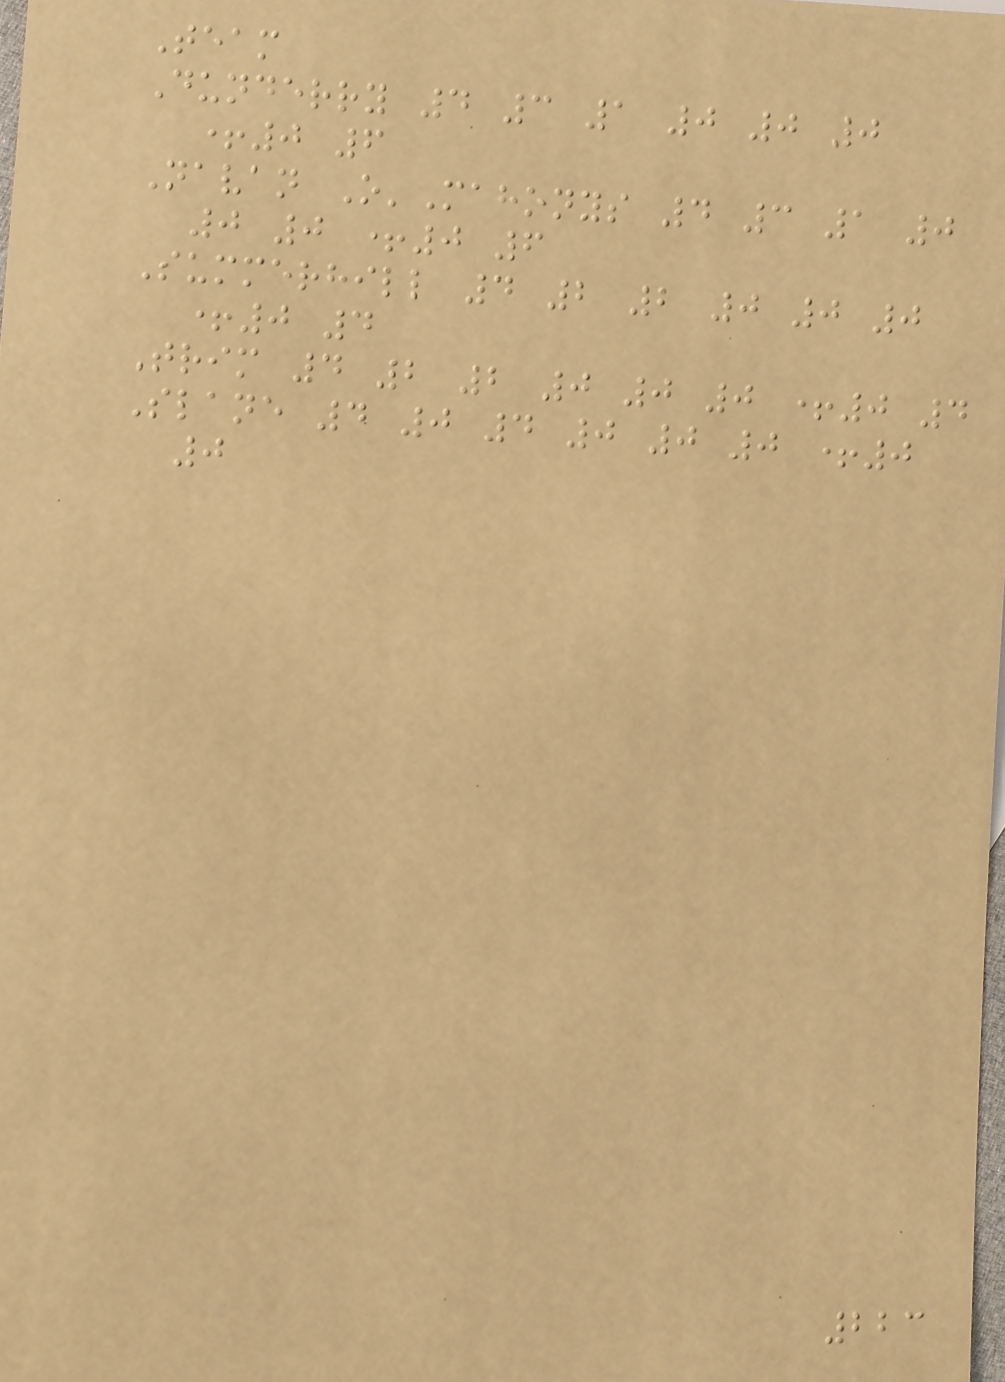Team
Dunderry 4 3 1 0 0 0
+0 6
Navan O'Mahonys 4 3 1 0
0 0 +0 6
Summerhill 4 2 2 0 0 0
+0 4
Trim 4 2 2 0 0 0 +0 4
Slane 4 0 4 0 0 0 +0
0
223
